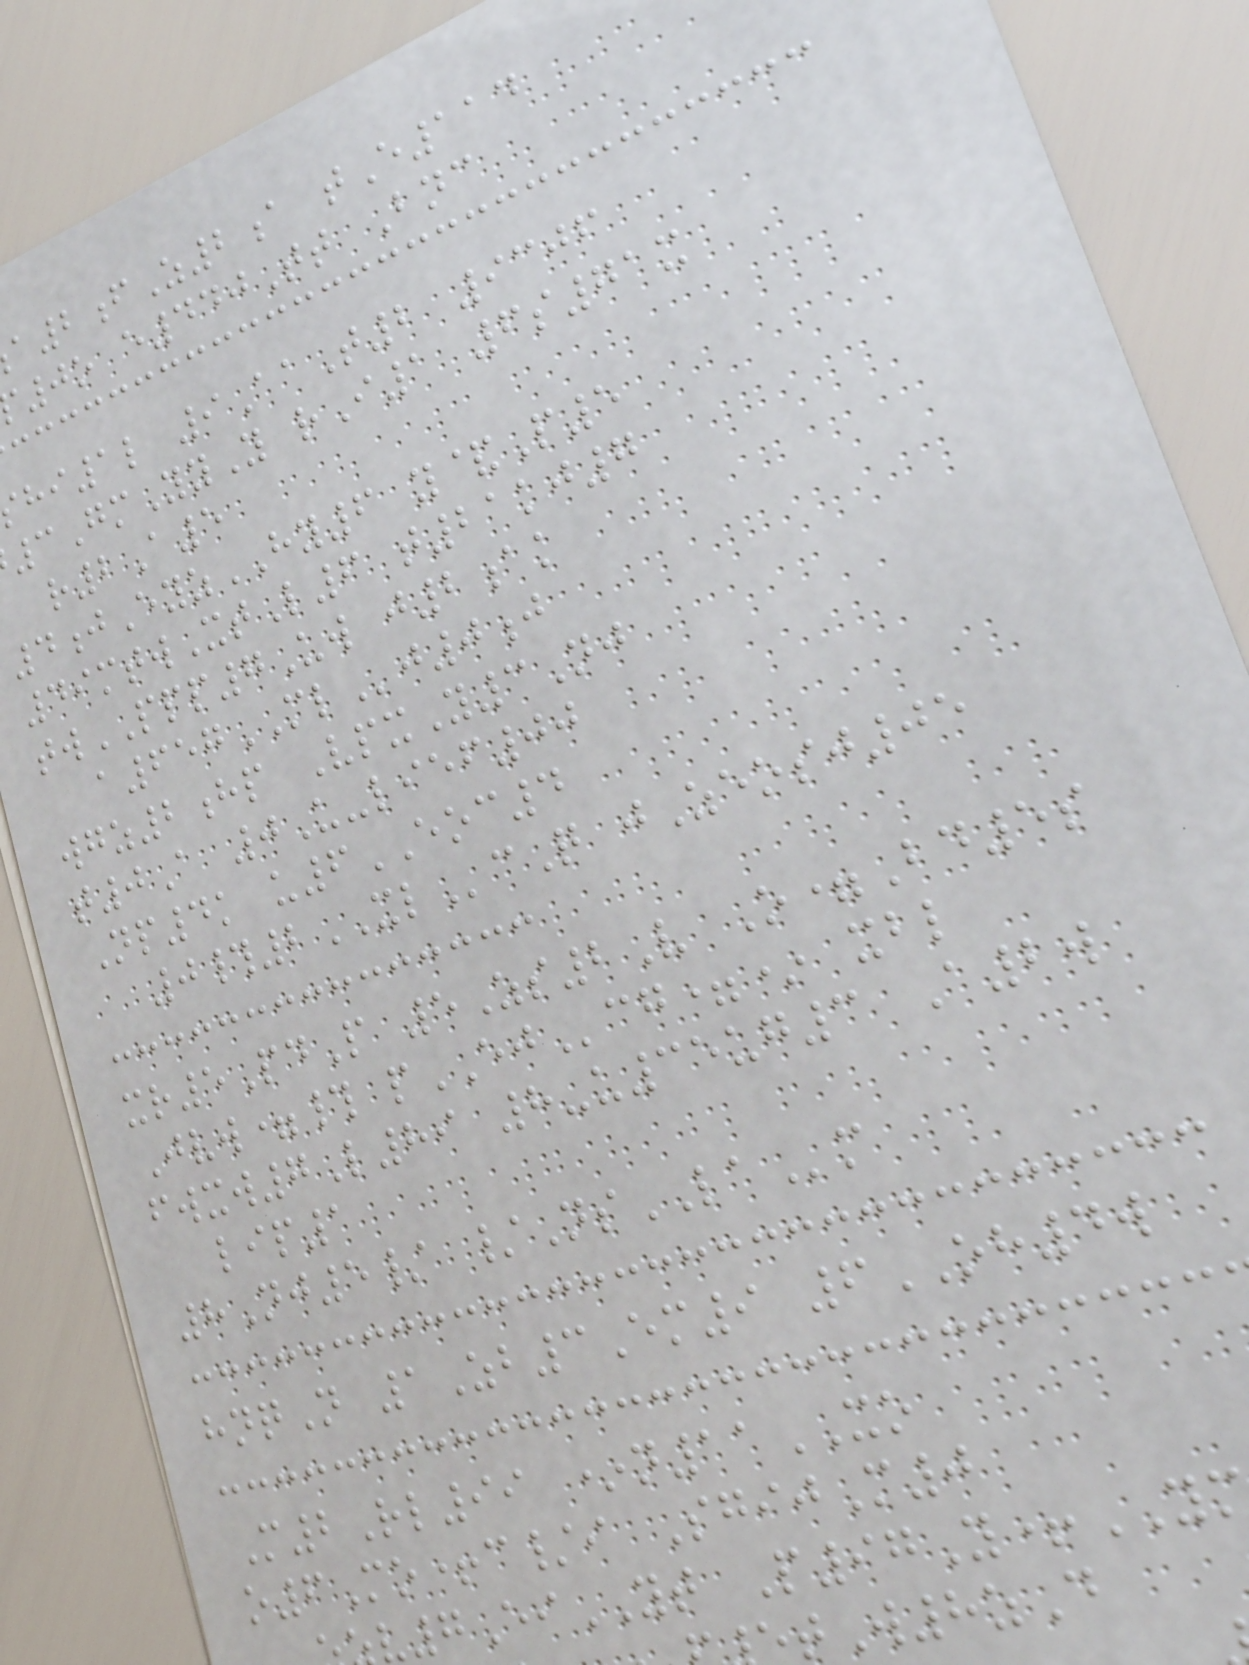a2fZ2a tE114
0o e440Tt Bnc
hi1l 9AaT2 9306
3GmYyY rI1 6s71x
r2A5
4jEyzHY6 y&P5
49mtwXtL6 t21kj7
twPPP7Uw j2ak
a657MLj0j
wgz2hp VpxY3Nj
t0A 0U-lief00
Np4k u6EOC4
0#2XLcQ jZeosj05
xr5PdP 5Zs2V O=Bd5s
Jvw=# pEJcg=* xbl
fwxw7L89 8-u35ug3 A2w
lip1
8Nj5/ /NsLAm
hnqN 1Zb3Em9 6OH4w
M2Rl99 *n11XO
o6Mo+c/i SgijM0
v7EiYT P97Y+
tW8zD
